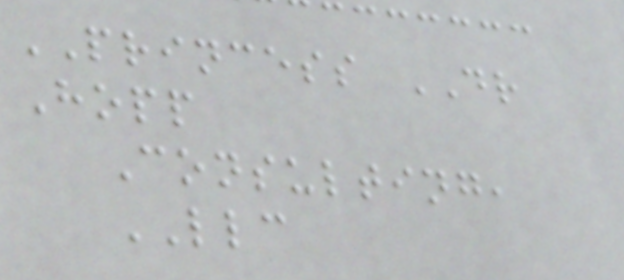PRINCESS DR
Hopp
Consulting,
LLC
